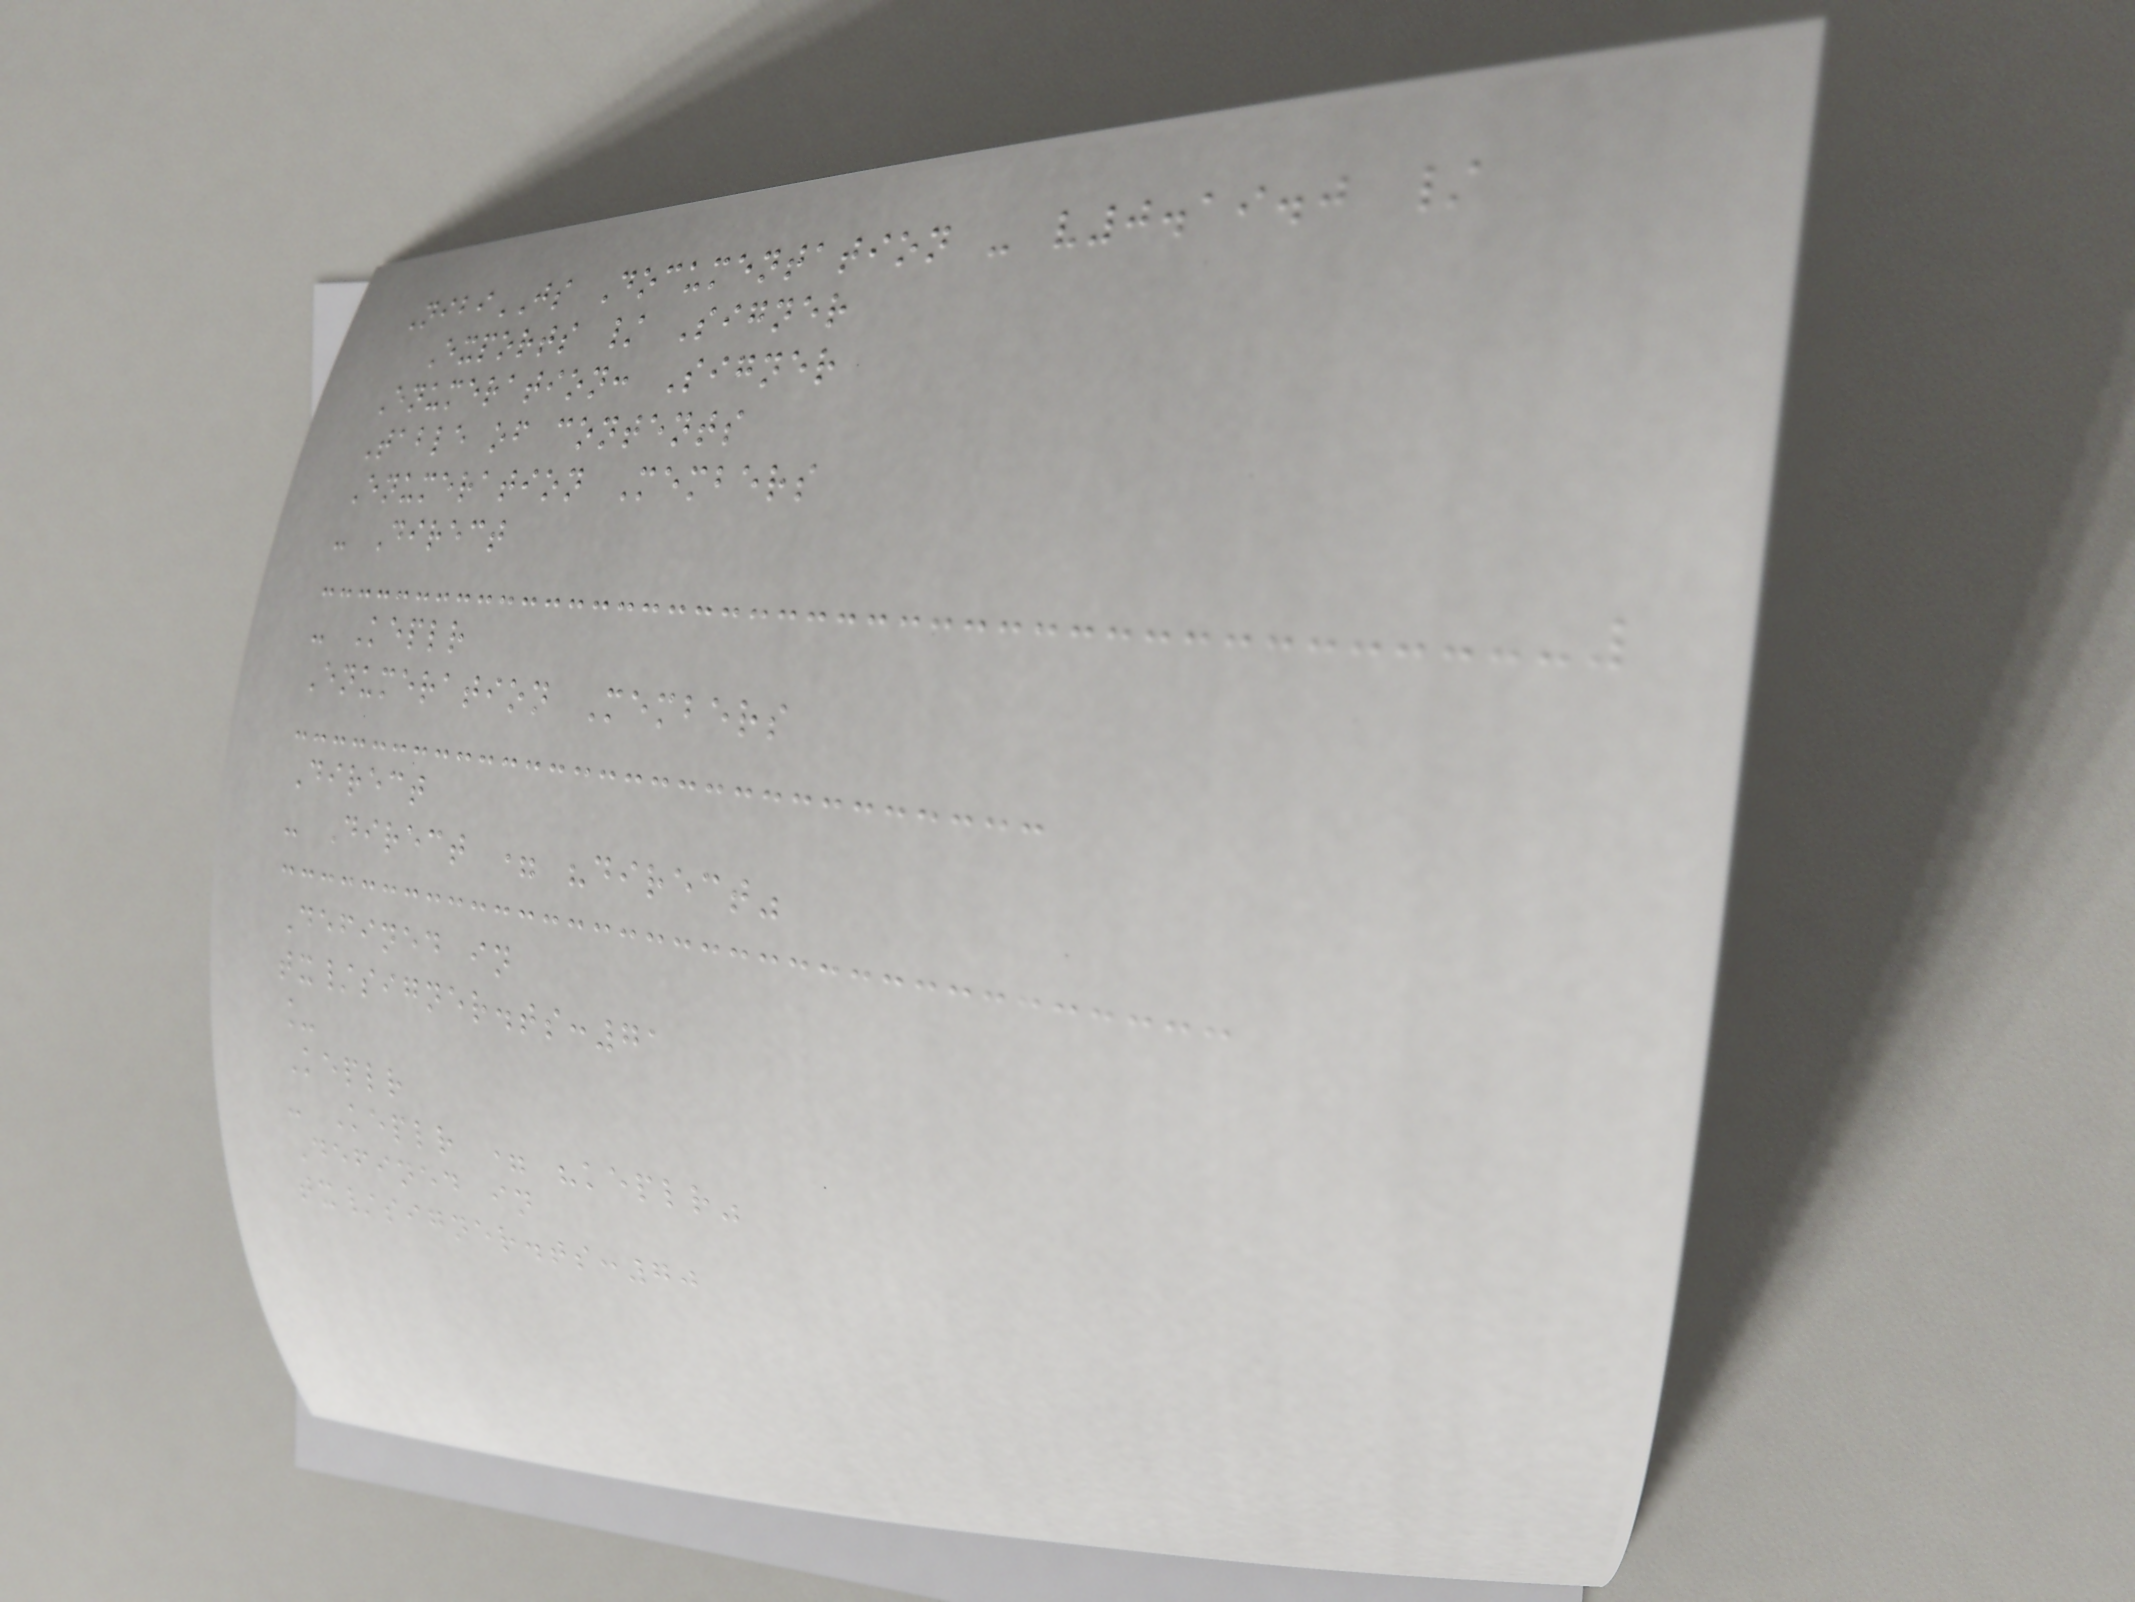NibiJS Documentation - v0.19.0 /
Exports / Signer
Enumeration: Signer
Table of contents
Enumeration Members
- Direct
- Keplr
Enumeration Members
Direct
- Direct = "direct"
Defined in
tx/signer.ts:71
_
Keplr
- Keplr = "keplr"
Defined in
tx/signer.ts:70
